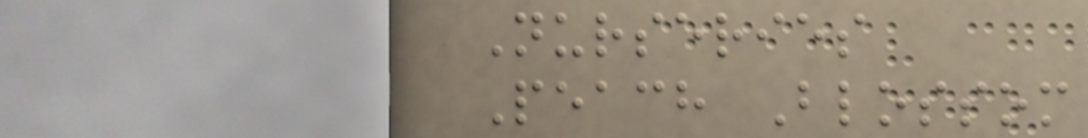Nurseries
Peach Blossom
